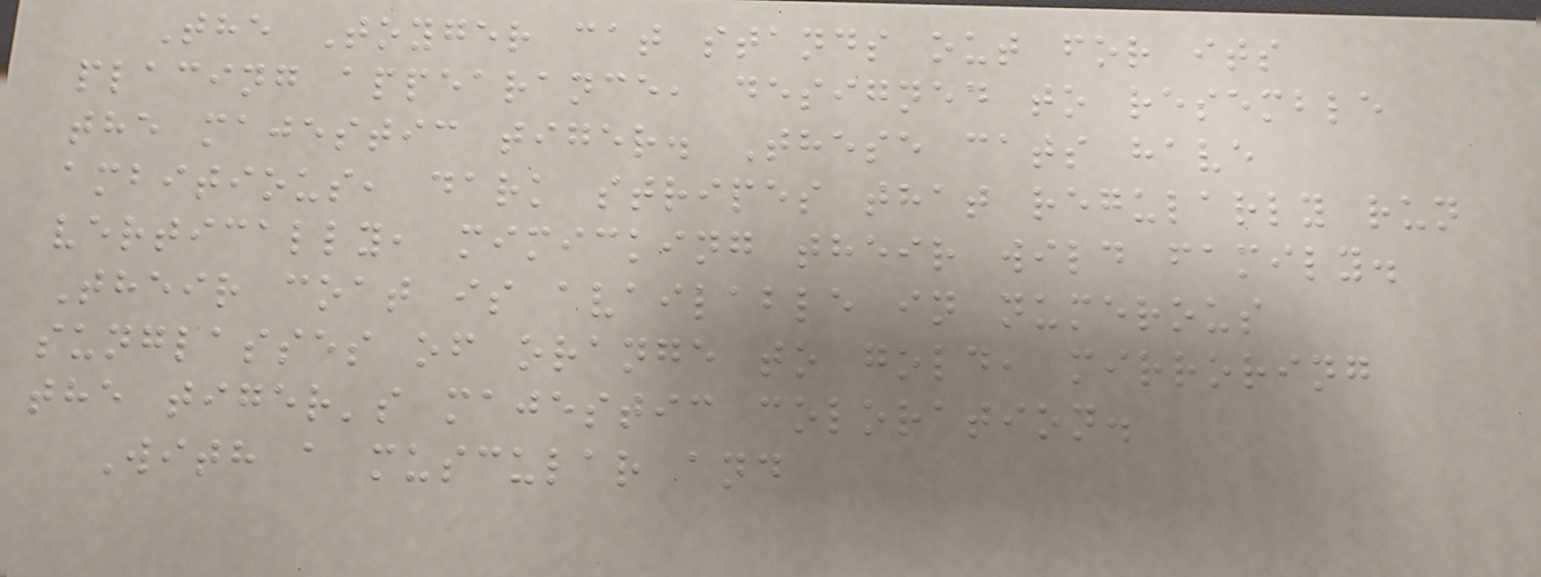The Toyger cat stands out for its
placing appearance, designed to resemble
the majestic tiger. These cats have
ambitious, dark stripes that regularly run
vertically, mimicking their wild family.
Their coat is available in numerous
sunglasses of orange to gold, mirroring
the tiger's majestic coloration.
With a muscular and
